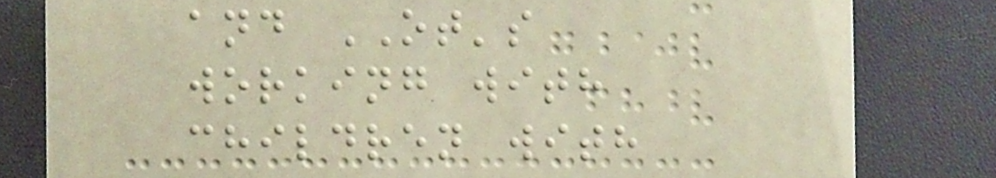and OT's
working with
children with
